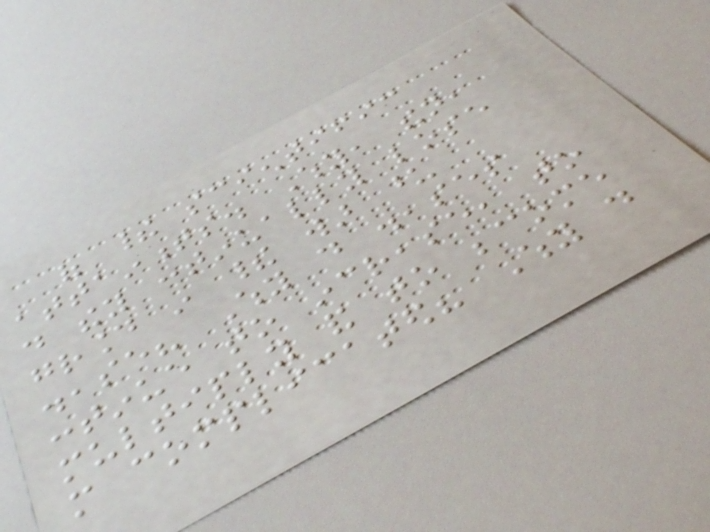of their scientific
attainments. Why, then,
do they continually lose
ground in their war upon
disease? Why do diseases
continue to increase, to
multiply and to become
more complicated? Why do
